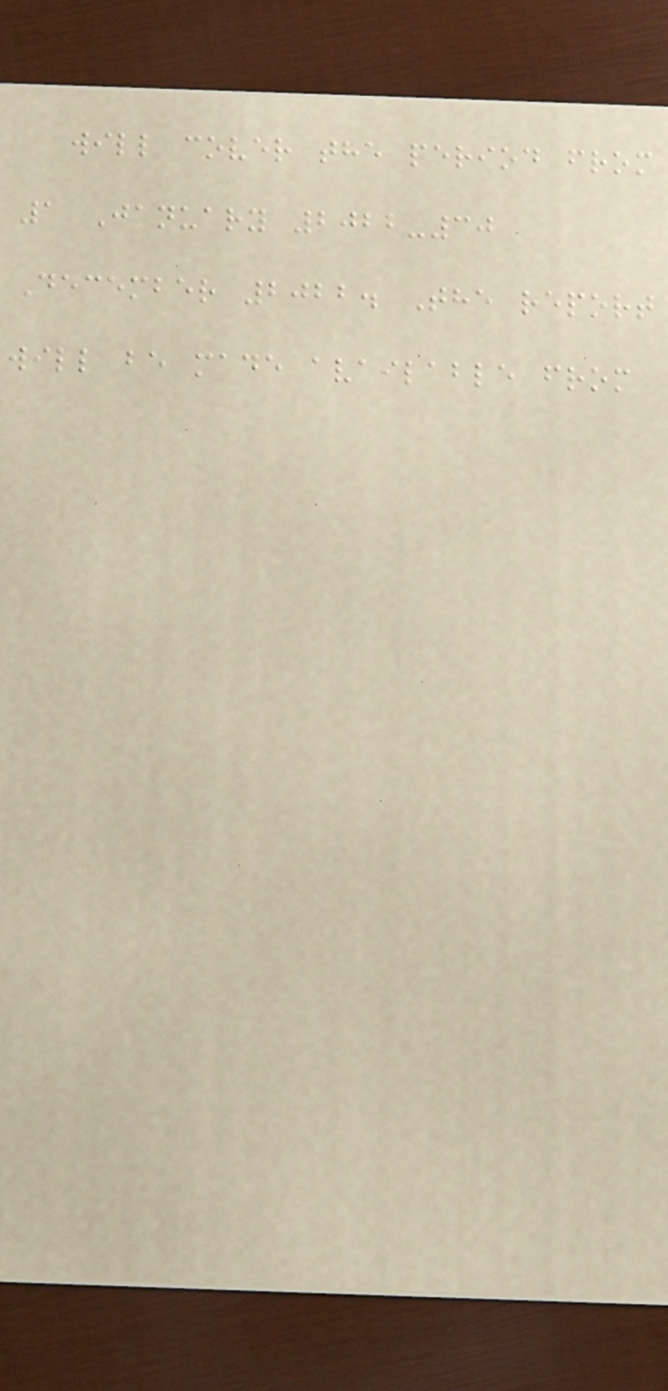will cover the period from
1 January 2022-30
December 2022. The report
will be made available from
